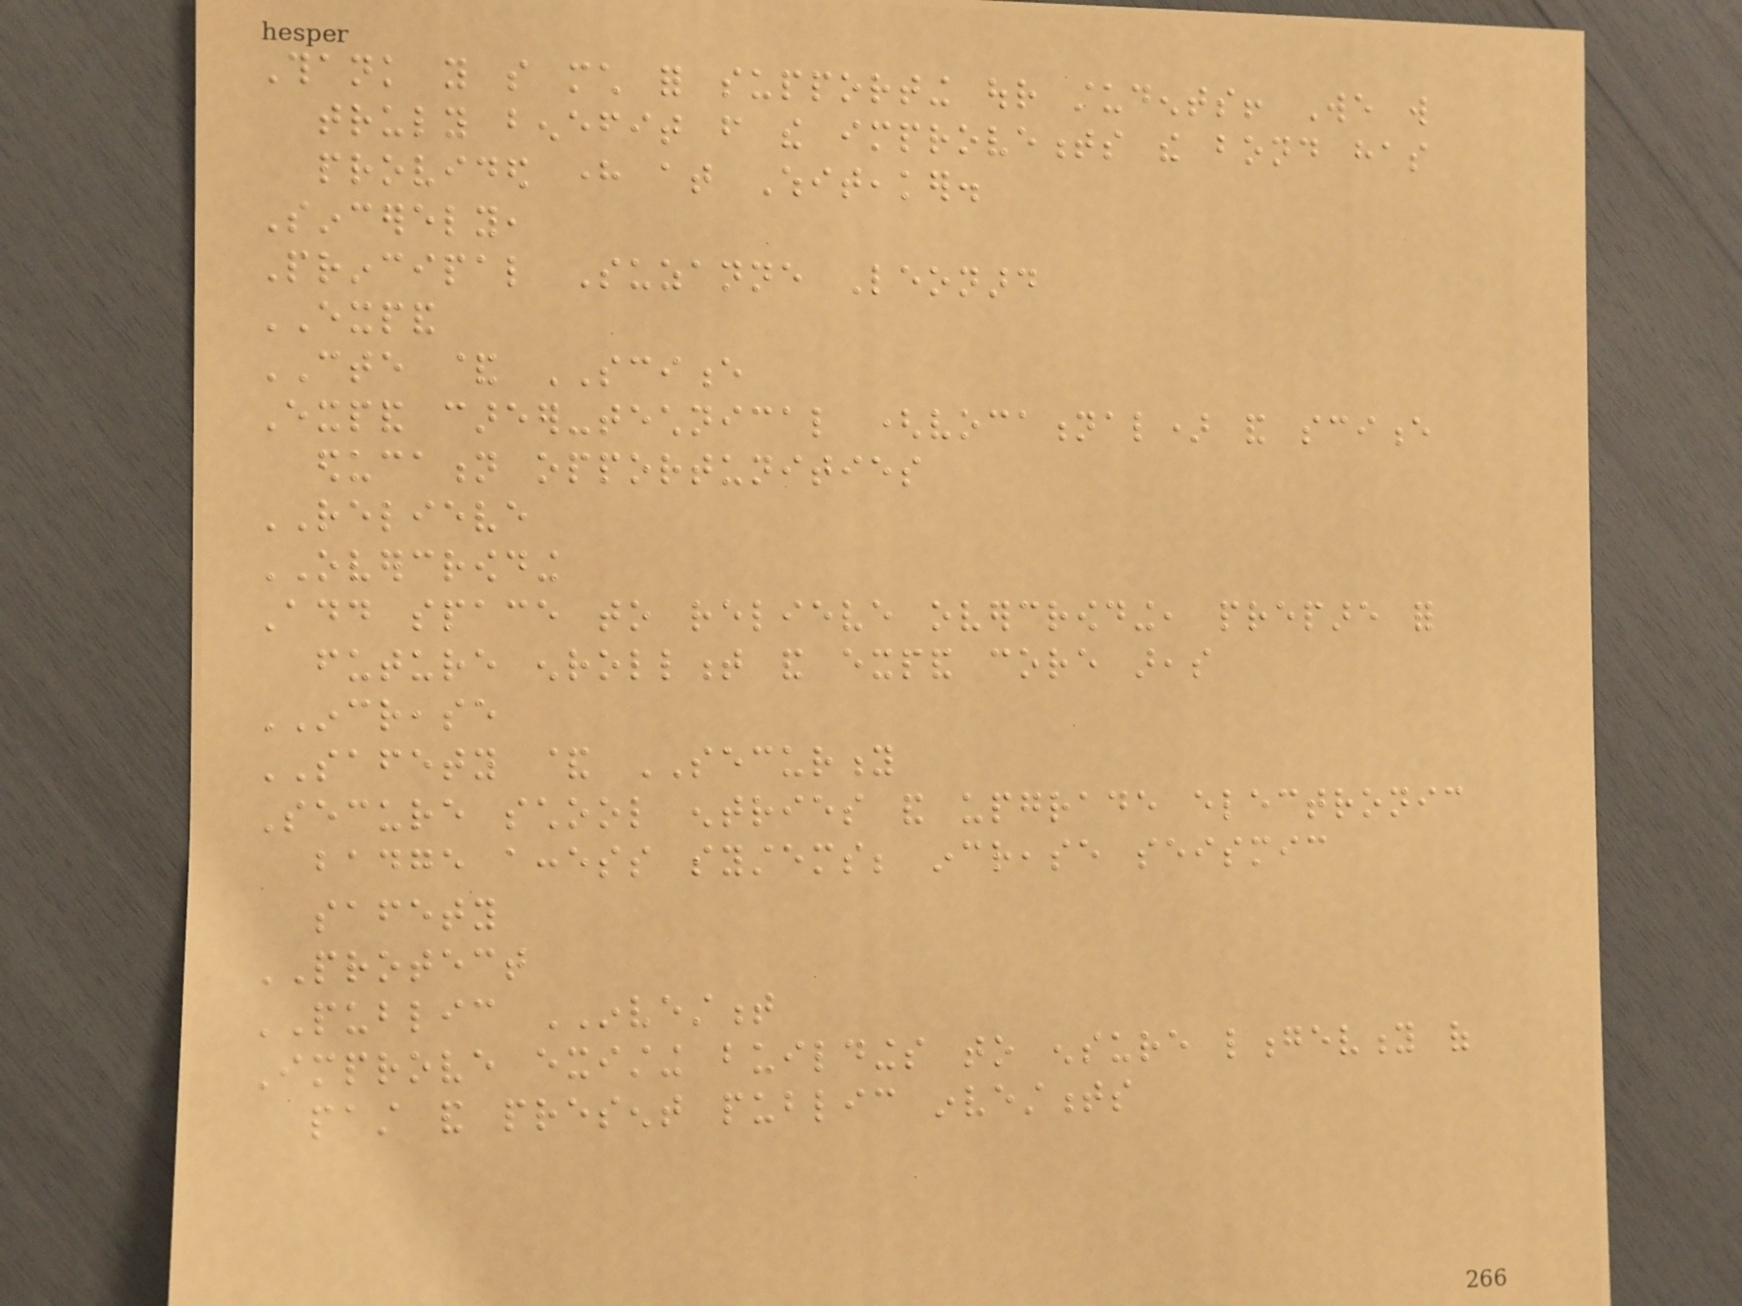Thank you so much for supporting our students! We will
truly benefit from the improvements the bond has
provided here at Whiteaker.
Sincerely,
Principal Suzanne Leonard
EXPAND
CTE & SCIENCE
Expand career-technical (vocational) and science
education opportunities
RELIEVE
OVERCROWDING
Add space to relieve overcrowding, prepare for
future enrollment and expand core areas
INCREASE
SAFETY & SECURITY
Secure school entries and upgrade electronic
badge access systems; increase seismic
safety
PROTECT
PUBLIC INVESTMENT
Improve existing buildings to ensure longevity of
past and present public investments
